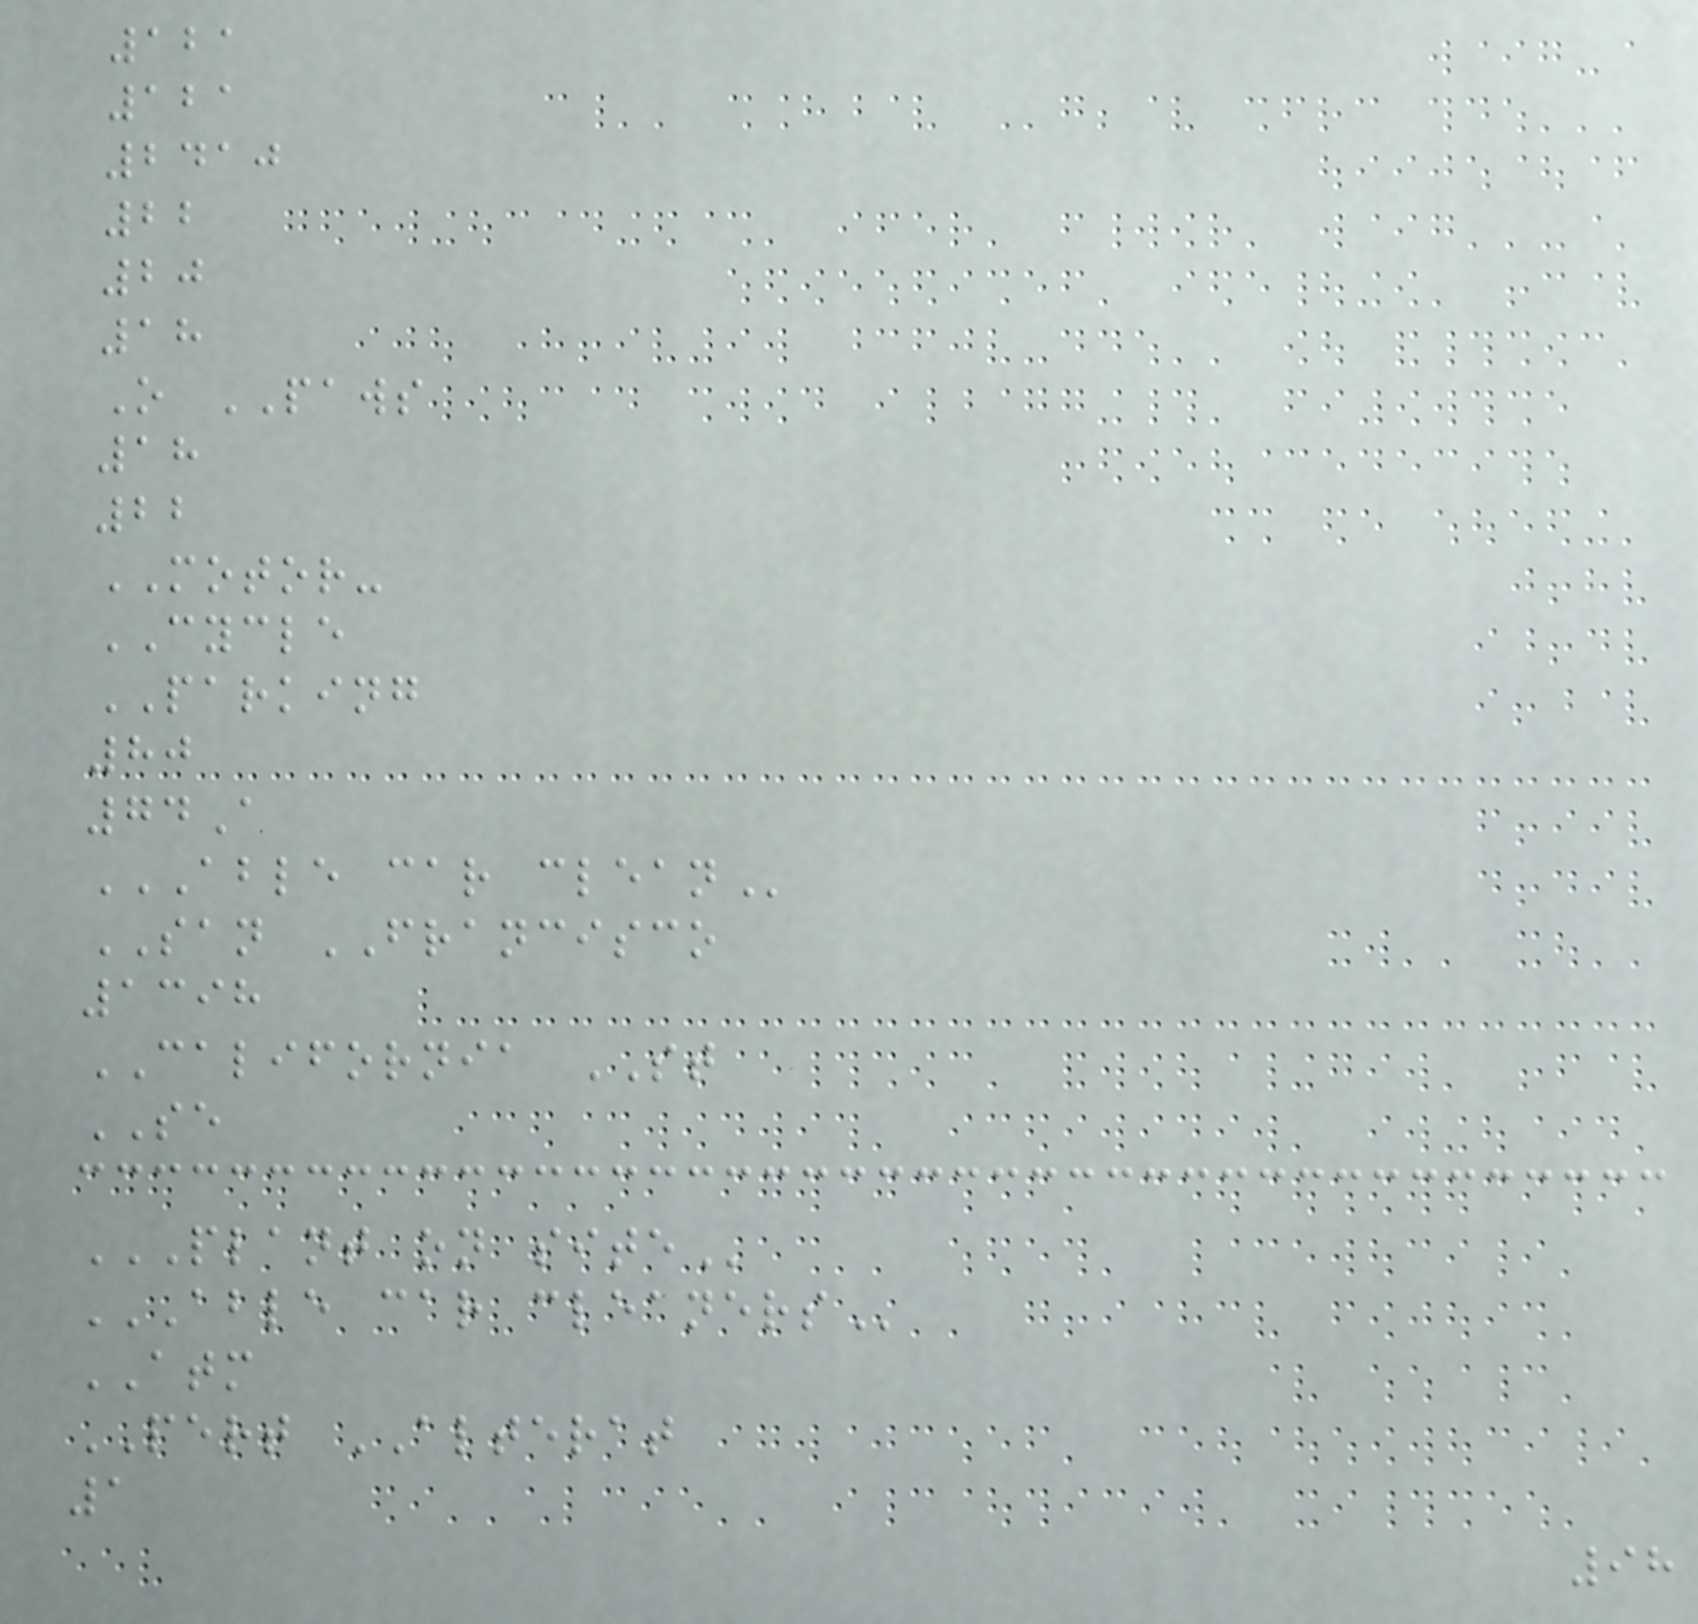121
121
2410
22
20
18
O PAWS
18
22
MOTOR-
CYCLE
PARKING
80
74A
ABLE CAR CLEAN
SAN FRANCISCO
1398
CALIFORNIA ST
SE
PLANT ON SITE
ABLE CAR CLEANERS
ATM
PERT ALTERAT
1
98
